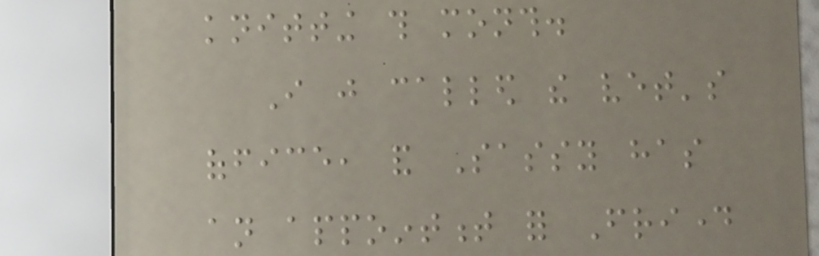knitting this month.
I just called the vet's
office, and Sassy has
an appointment for Friday
